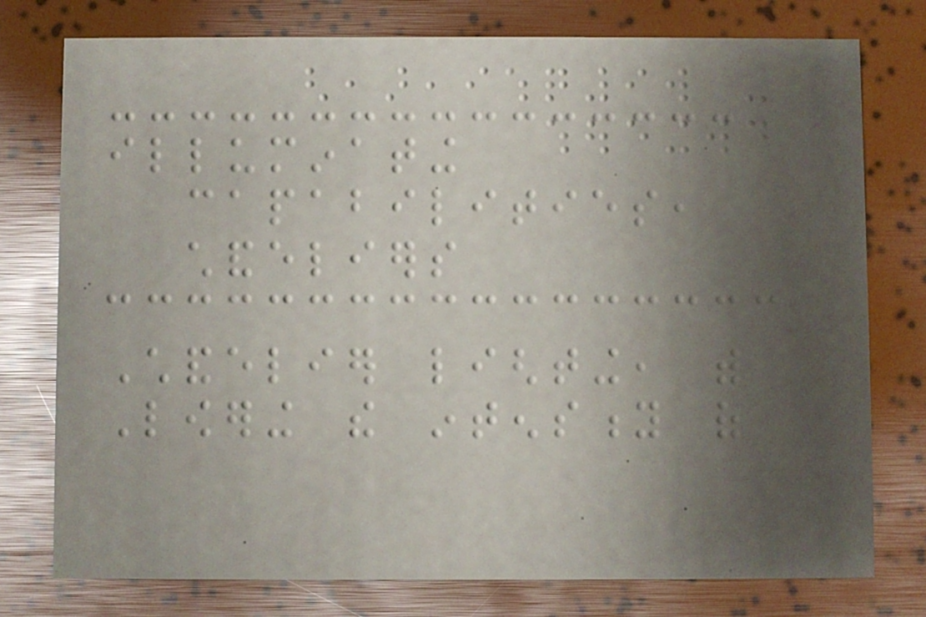illuminating
capabilities,
chandeliers
Chandelier lighting, with
Lowering the intensity of
